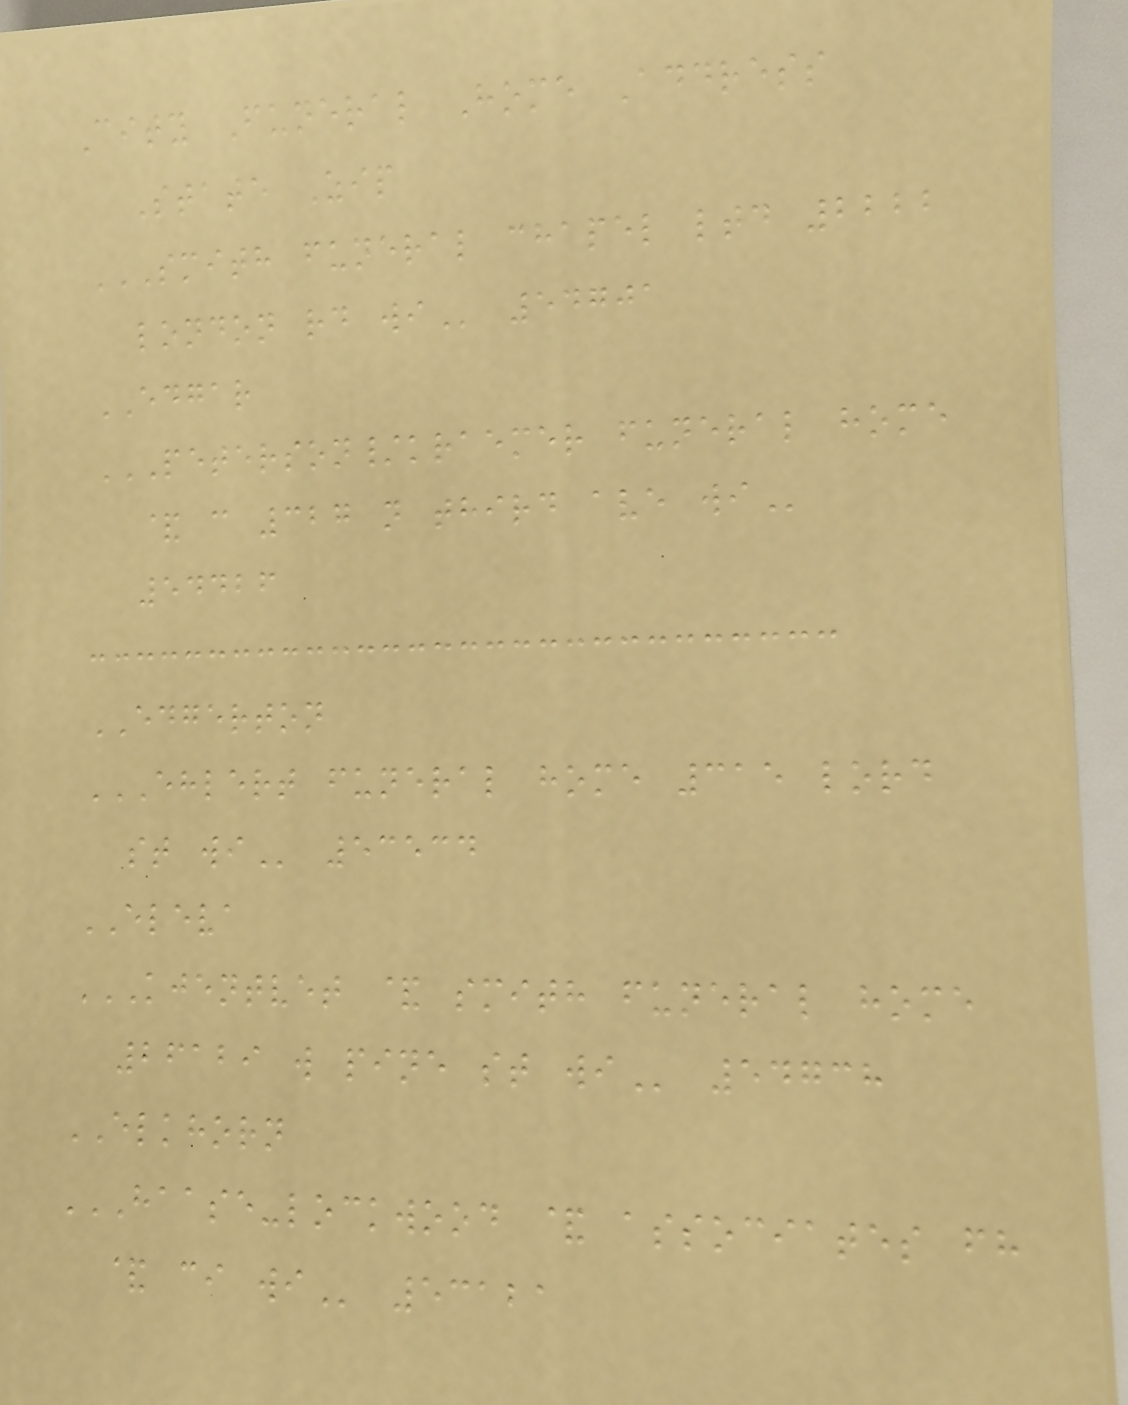City Funeral Home Address
State Zip
SMITH FUNERAL CHAPEL LTD 2222
LONDON RD WI 54701
EDGAR
PETERSON/KRAEMER FUNERAL HOME
& C 327 N THIRD AVE WI
54426
EDGERTON
EHLERT FUNERAL HOME 315 LORD
ST WI 53534
ELEVA
KJENTVET & SMITH FUNERAL HOME
26129 W PINE ST WI 54738
ELKHORN
HAASE-LOCKWOOD & ASSOCIATES FH
& CI WI 53121
